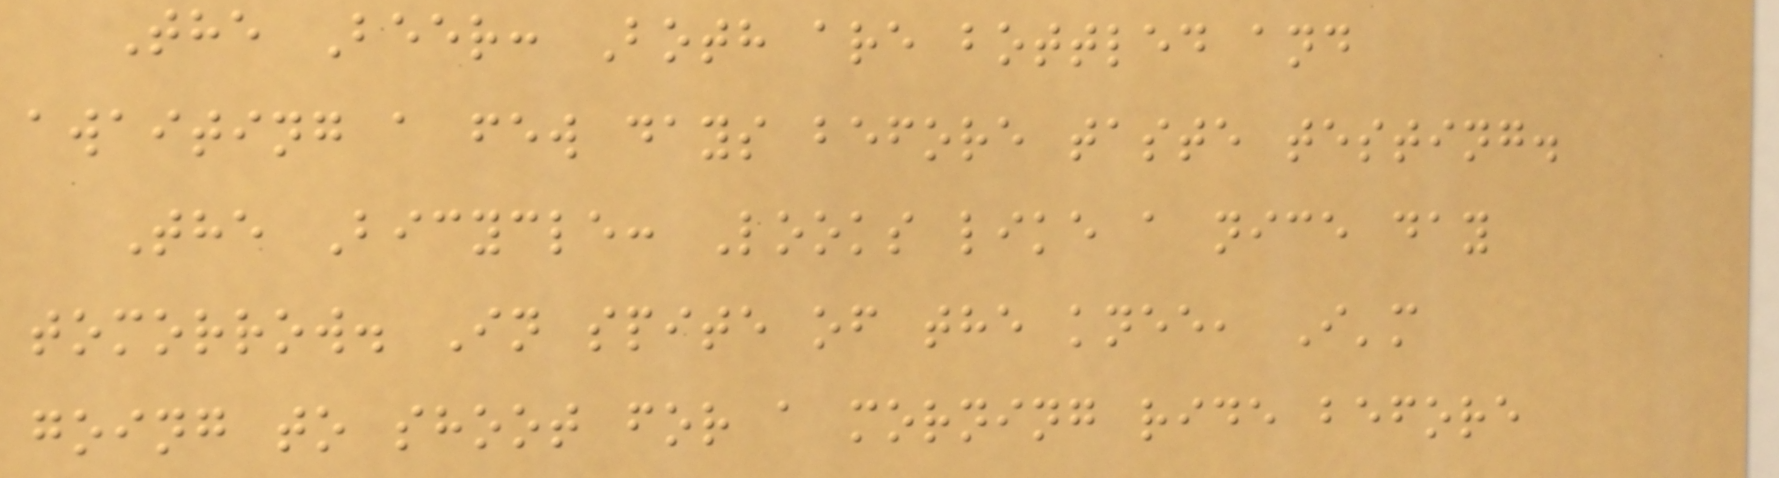The Beer: Both are bottled and
awaiting a few days before taste testing.
The Bicycle: Looks like a nice day
tomorrow. In spite of the knee, I'm
going to shoot for a morning ride before
